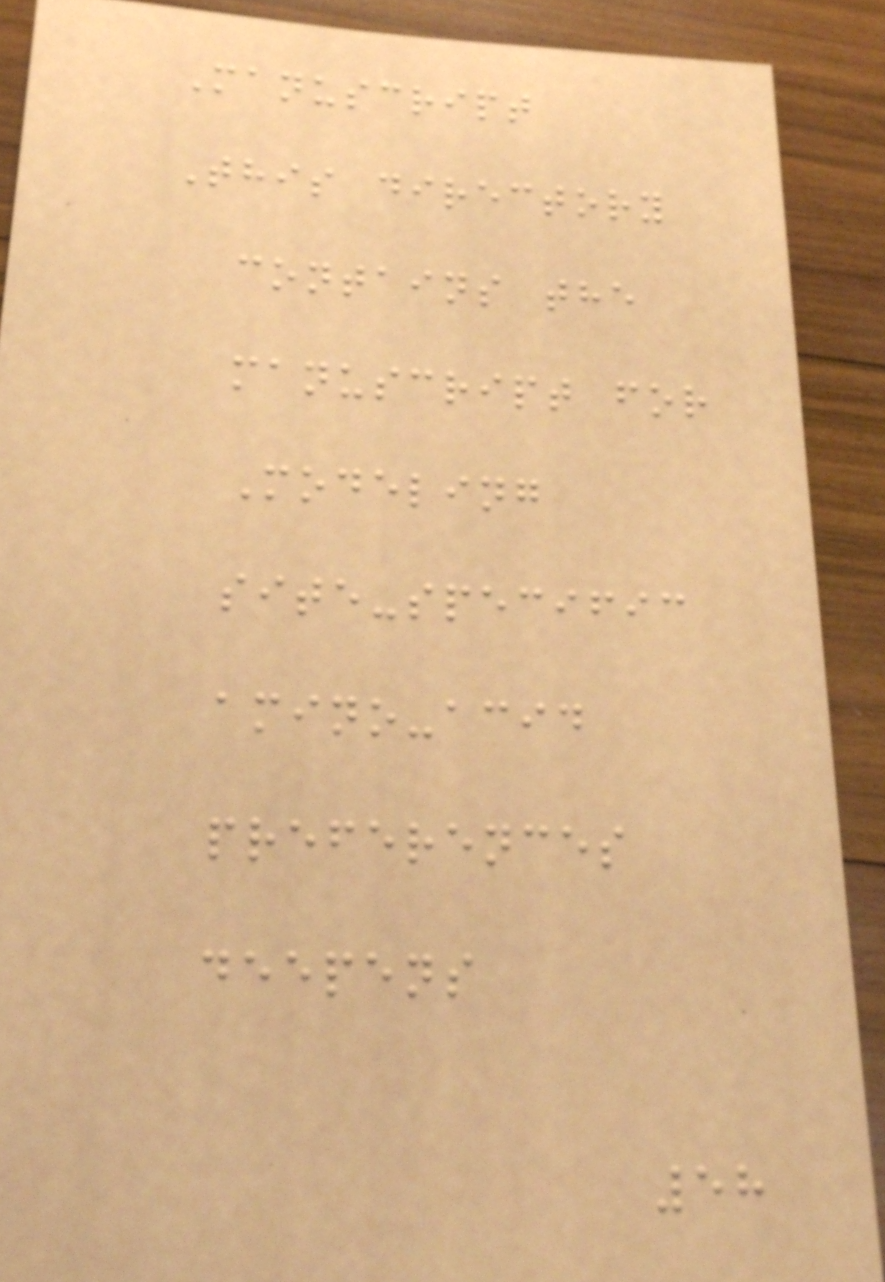Manuscript
This directory
contains the
manuscript for
Modeling
site-specific
amino-acid
preferences
deepens
58
